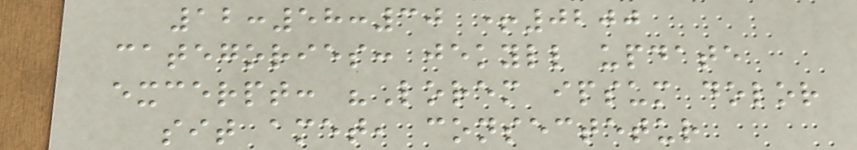12:58:30 +0200
categories: jekyll update
excerpt: "Lorem ipsum dolor
sit amet, consectetur
